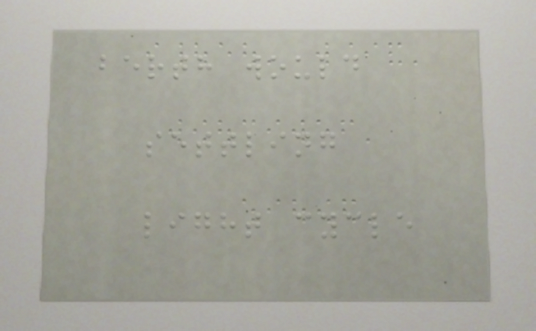berth would
settling
light cycle
